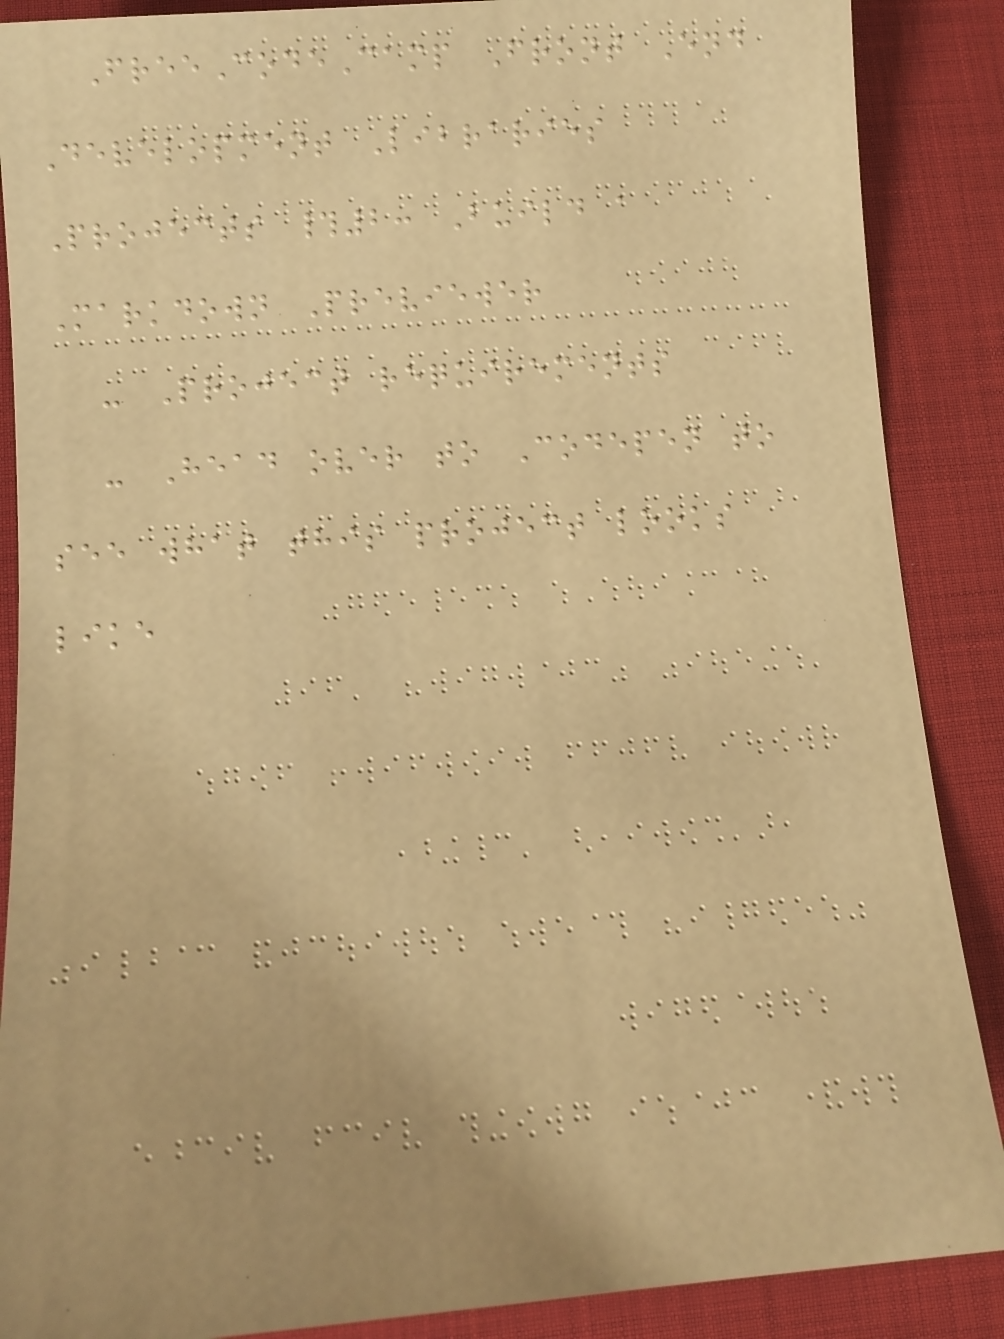FreeCodeCamp Front End
Development Libraries
Projects #2: Build a
Markdown Previewer
- Project requirements
- Head over to Codepen to
see what this project looks
like
